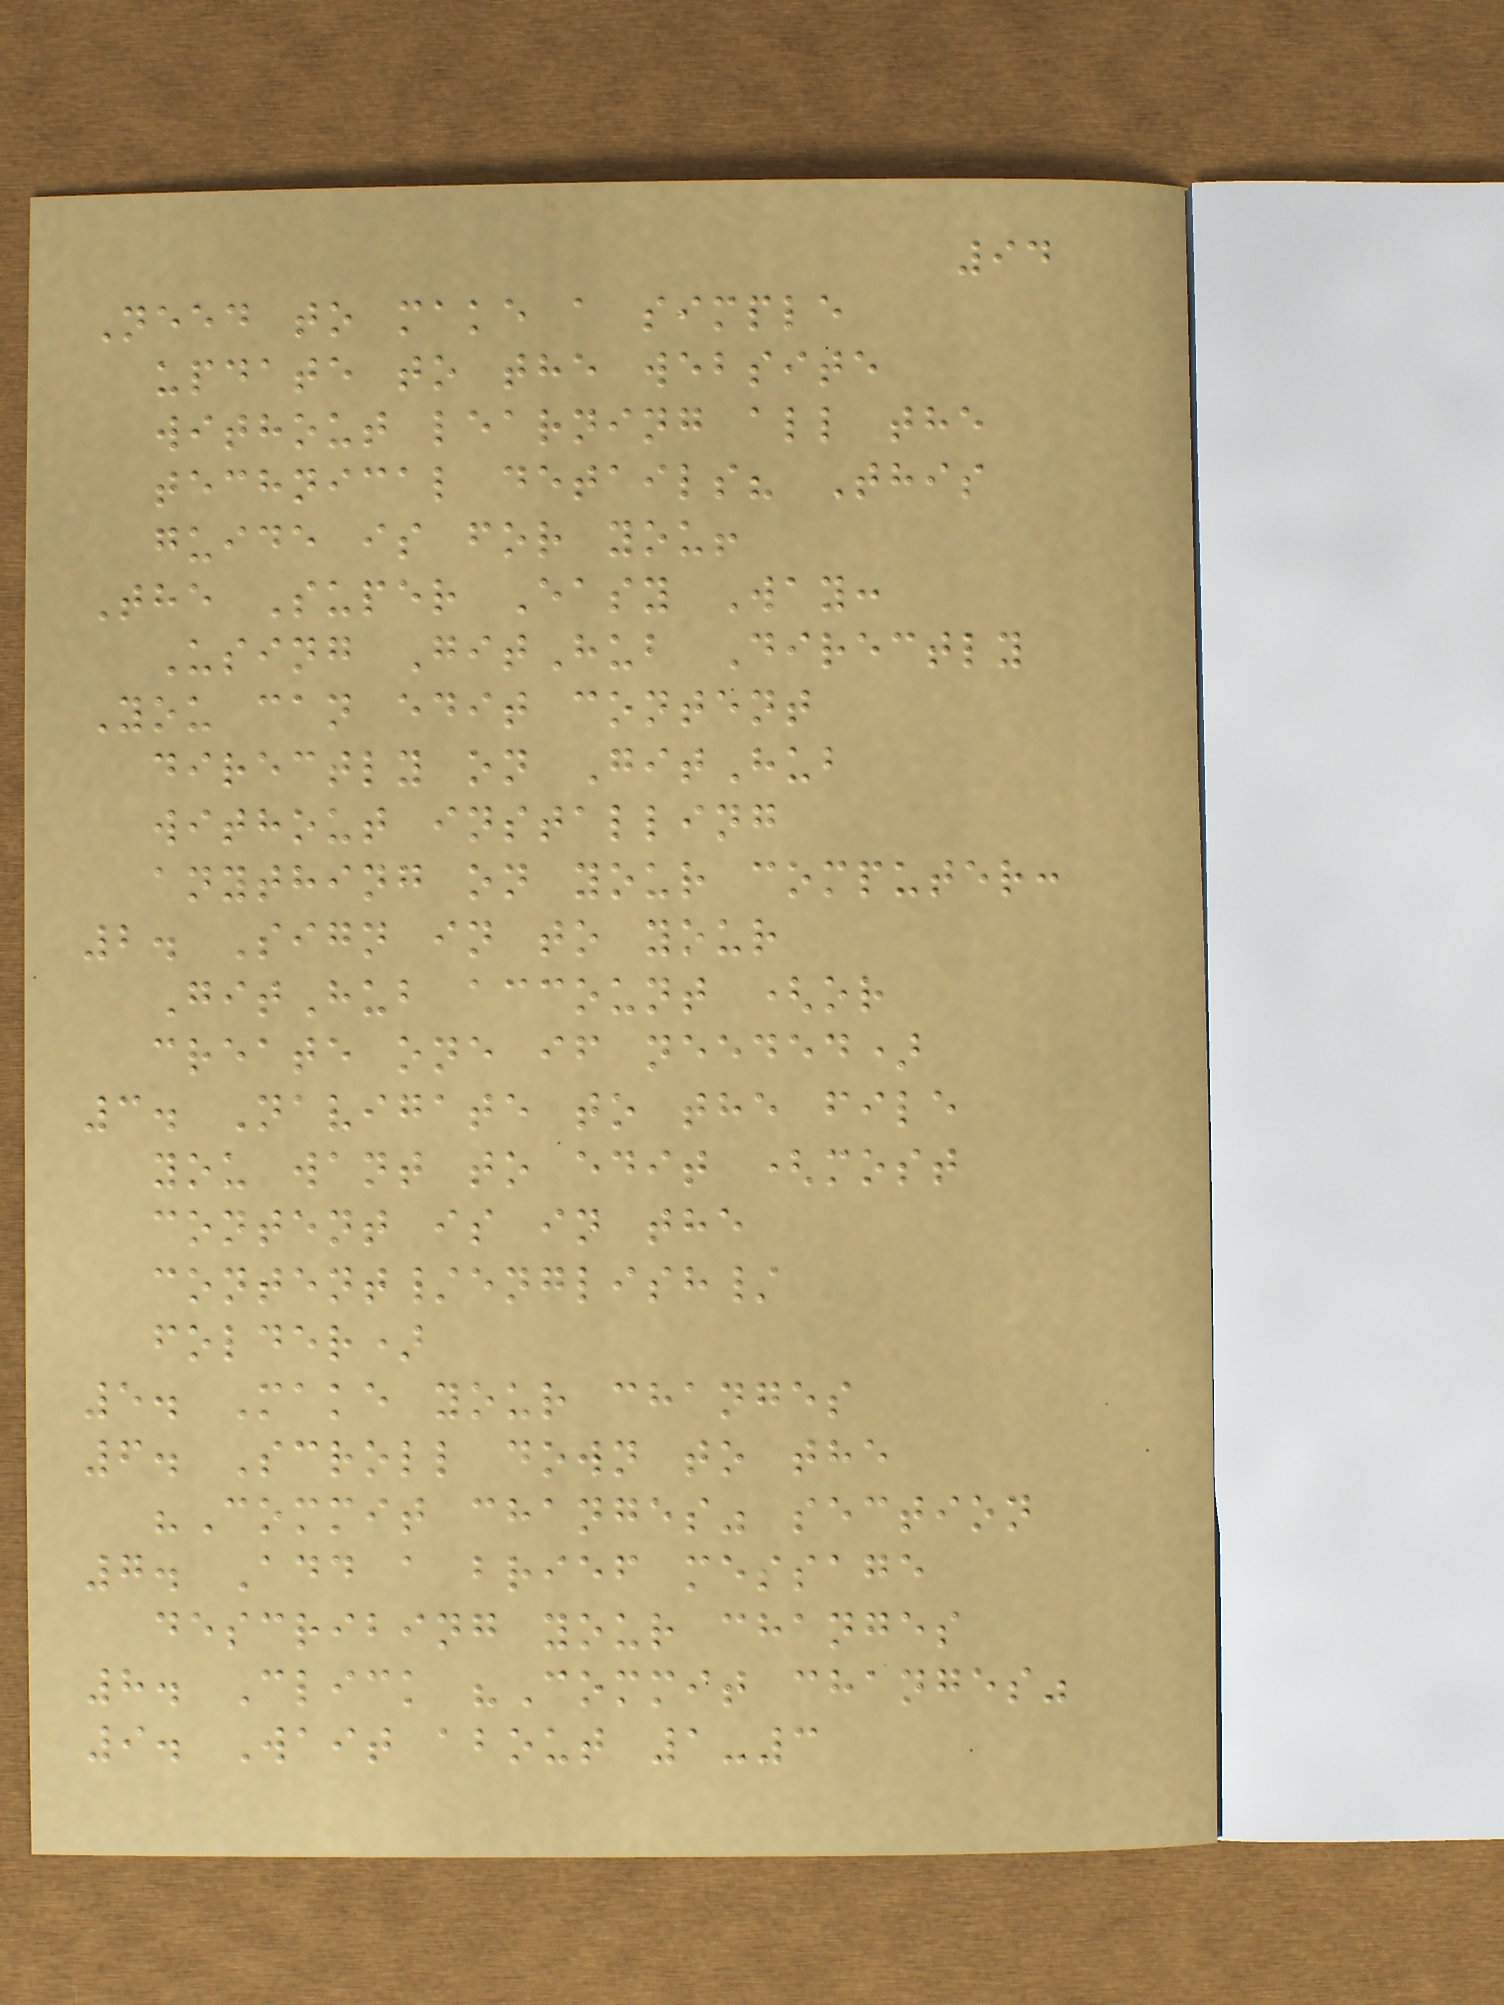94
Need to make a simple
update to the website
without learning all the
technical details? This
guide is for you!
The Super Easy Way:
Using GitHub Directly
You can edit content
directly on GitHub
without installing
anything on your computer:
2. Sign in to your
GitHub account (or
create one if needed)
3. Navigate to the file
you want to edit (most
content is in the
content/english/
folder)
5. Make your changes
6. Scroll down to the
"Commit changes" section
7. Add a brief message
describing your changes
8. Click "Commit changes"
9. Wait about 1-3
